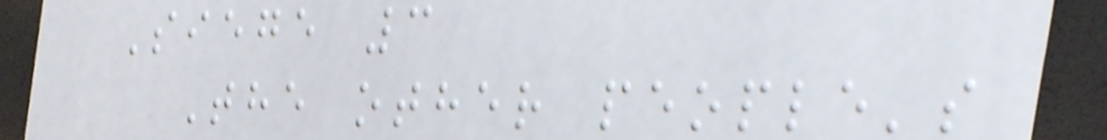Siege 3
The other people's
